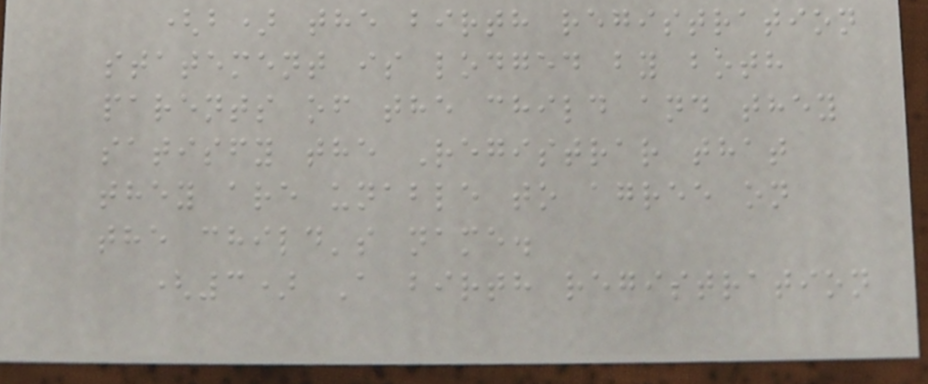(b) the birth registration
statement is lodged by both
parents of the child and they
satisfy the Registrar that
they are unable to agree on
the child's name.
(3) A birth registration
